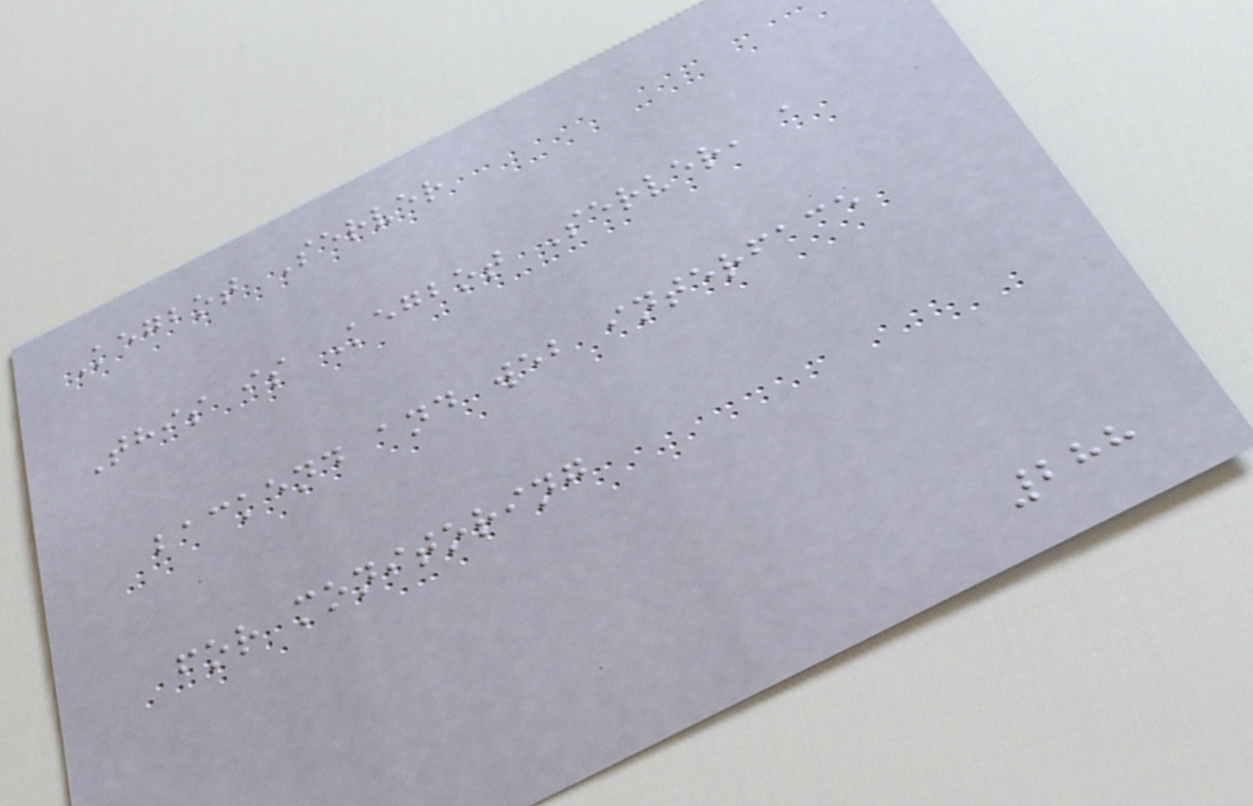Kegbot Server
This is Kegbot Server, a
backend and web interface
for monitoring
288
